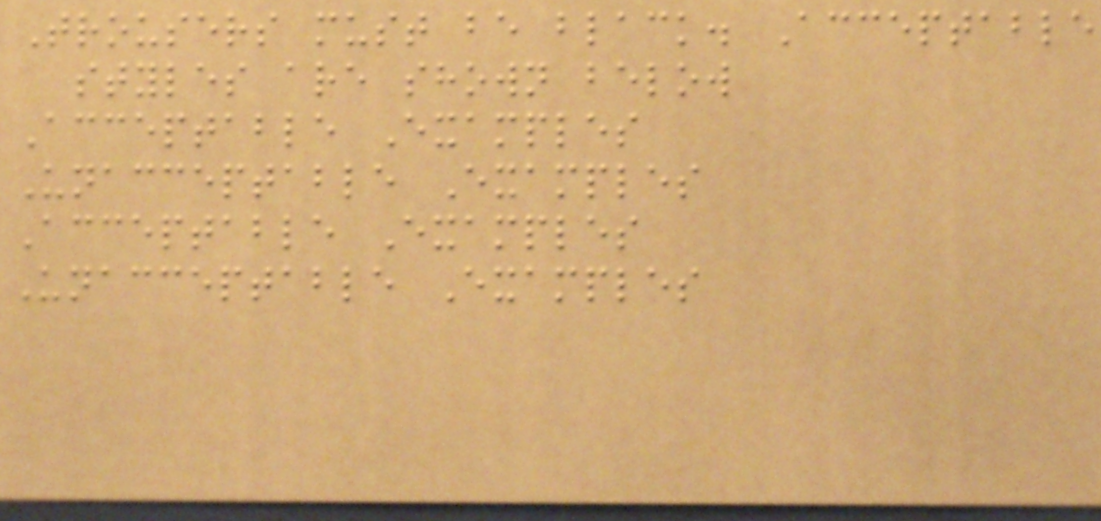Trousers must be black. Acceptable
styles are shown below
Acceptable Examples
Unacceptable Examples
Acceptable Examples
Unacceptable Examples
